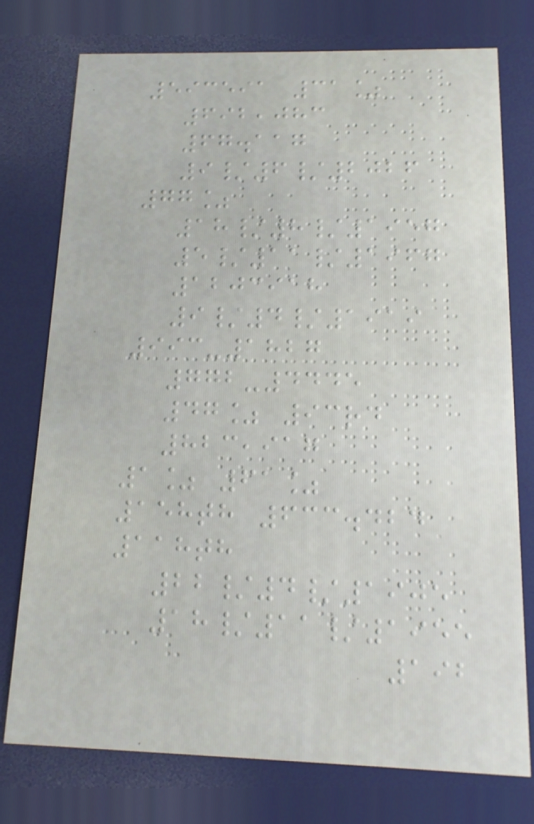593591 31%
692,083
67.117
9/6/2026
77%
18/8/1957
5/11/1967
1203918
9/4/1919
993-1827
772-4445
47% 93rd
823,917
1% 61%
158th 633.424
118th
22/4/1905
18/11/1955
192
